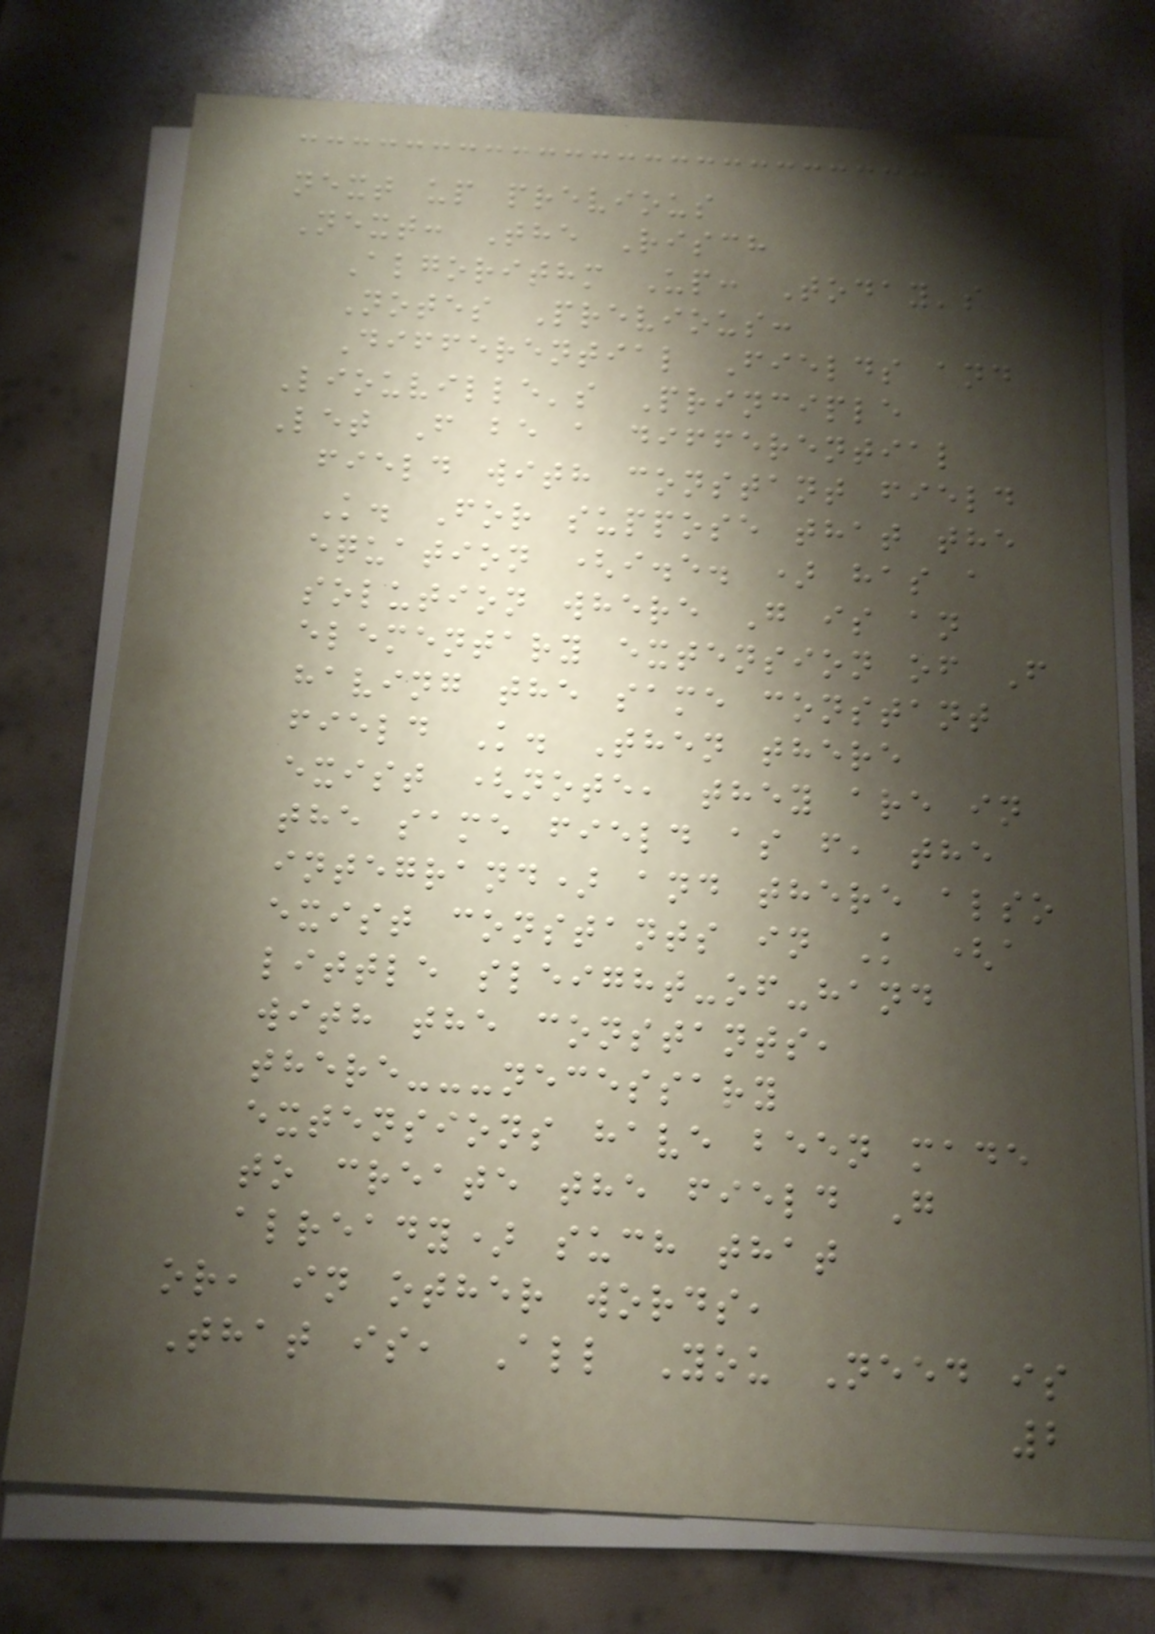next up previous
Next: The Risch
Algorithm Up: Today's
Notes Previous:
Differential Fields and
Liouville's Principle
Let F be a differential
field with constant field
K. For suppose that the
equation (i.e. ) has a
solution where G is an
elementary extension of F
having the same constant
field K. Then there
exist (note, they are in
the same field as f, the
integrand) and there also
exist constants in K (a
little sleight-of-hand
with the constants,
there---necessary
extensions have been made
to create the field G
already) such that
or, in other words,
That is, All You Need is
2
